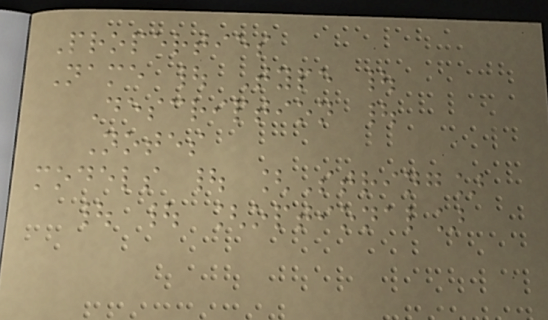Properties
Name | Type |
Description |
Notes
models | [String]
| | [optional]
